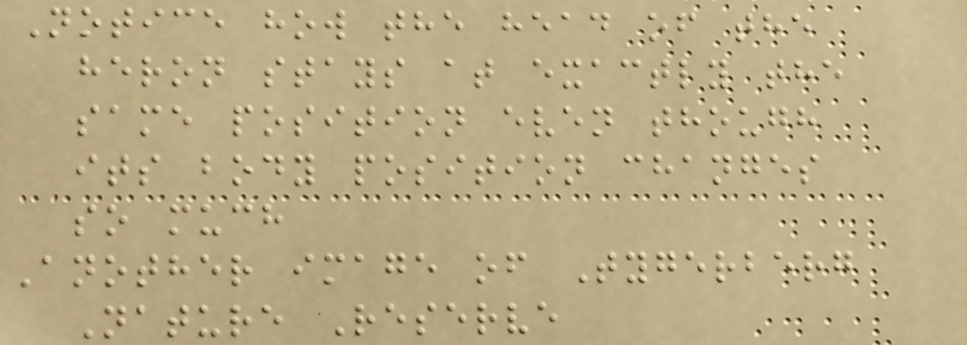Notice how the head of the
heron stays at exactly the
same position even though
its body position changes
so much
Another image of Tygerberg
Nature Reserve
